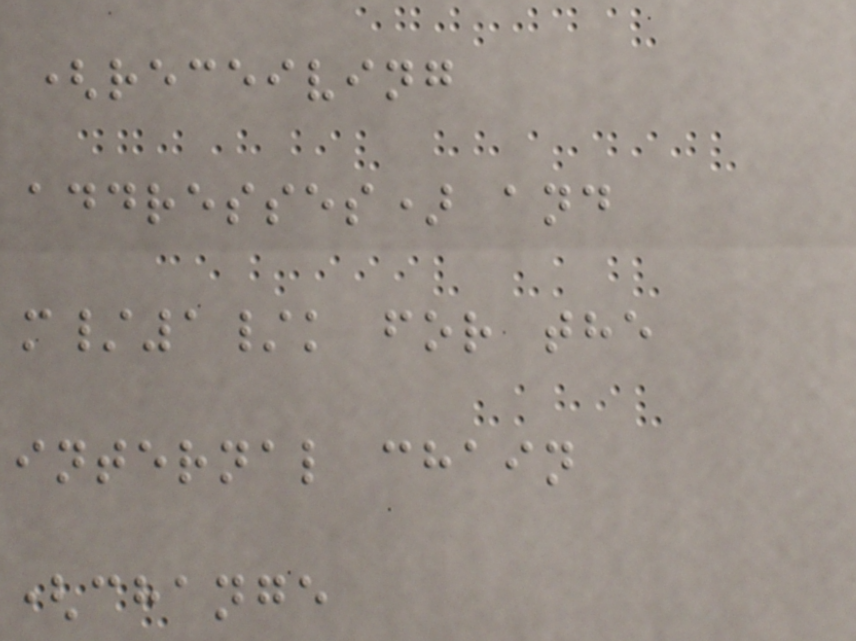(receiving
addresses) and
m/1/k for the
internal chain
(change
